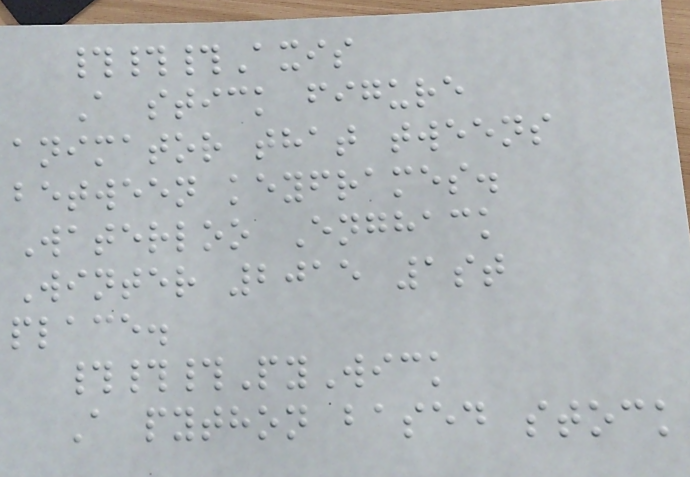###Axis
A stick figure
animator that tweens
between keyframes.
Waterloo Enghack
Winter 2015 1st
place.
###PyWick
A python based stock
